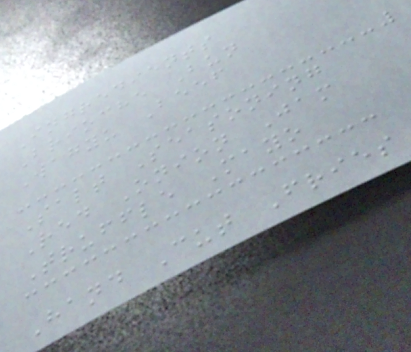Ingredients
Brioche Bun
Wagyu Beef
Salt Seasoning
Red Onion Jam
Truffle Mayo
Hand Cut Fries
